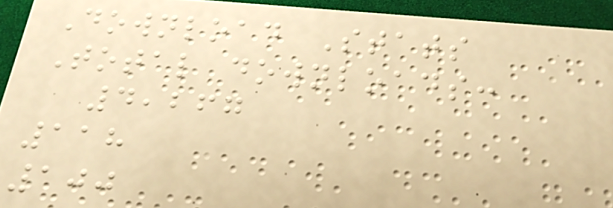Download Stats
Total downloads:
4,267
118
100
